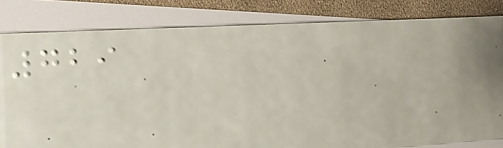729
